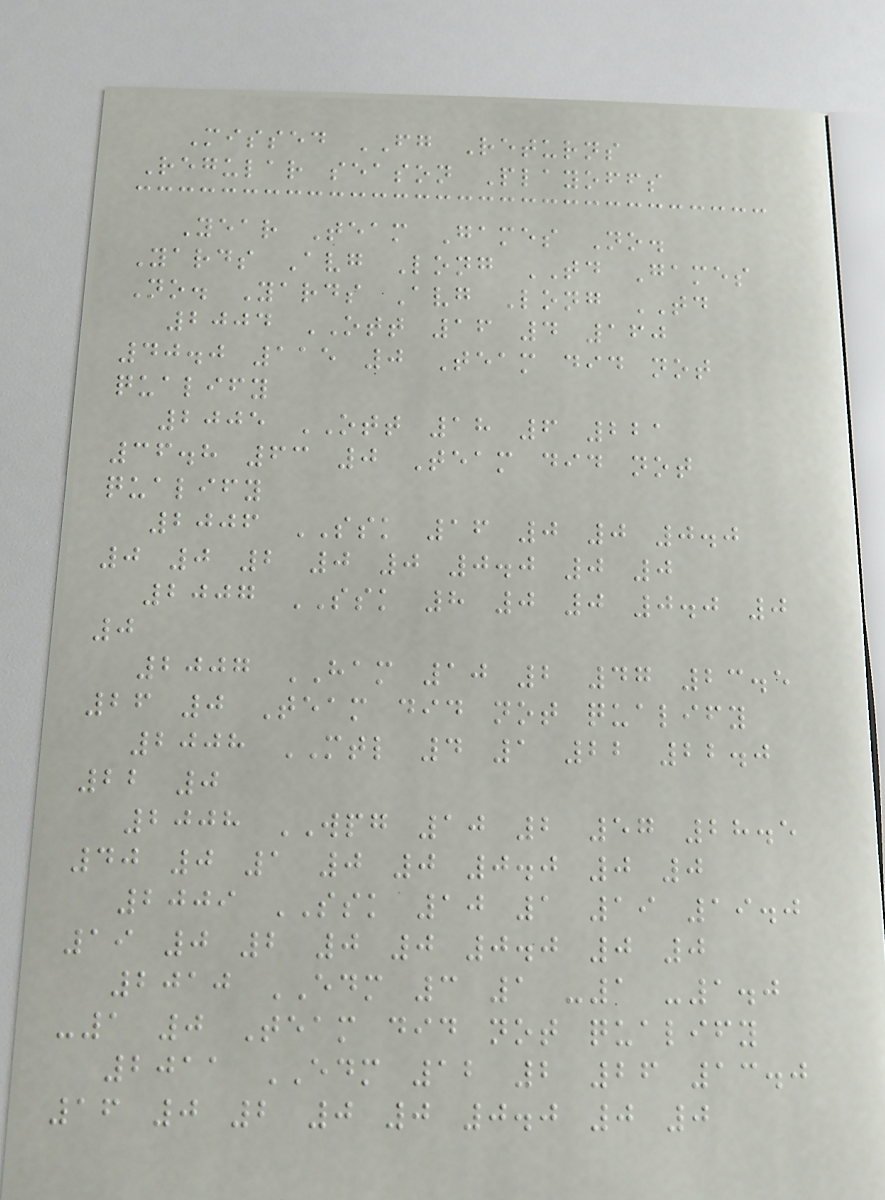Missed FG Returns
Regular season Playoffs
Year Team Games No.
Yards Avg Long TD Games
No. Yards Avg Long TD
2004 OTT 16 4 160
40.0 115 0 Team did not
qualify
2005 OTT 18 6 221
36.8 63 0 Team did not
qualify
2006 SSK 16 0 0 0.0
0 0 2 0 0 0.0 0 0
2007 SSK 8 0 0 0.0 0
0
2007 HAM 10 2 47 23.5
26 0 Team did not qualify
2008 MTL 4 1 22 22.0
22 0
2008 WPG 10 2 57 28.5
40 0 1 0 0 0.0 0 0
2009 SSK 10 1 19 19.0
19 0 2 0 0 0.0 0 0
2010 EDM 3 1 -1 -1.0
-1 0 Team did not qualify
2011 EDM 12 2 26 13.0
16 0 2 0 0 0.0 0 0
